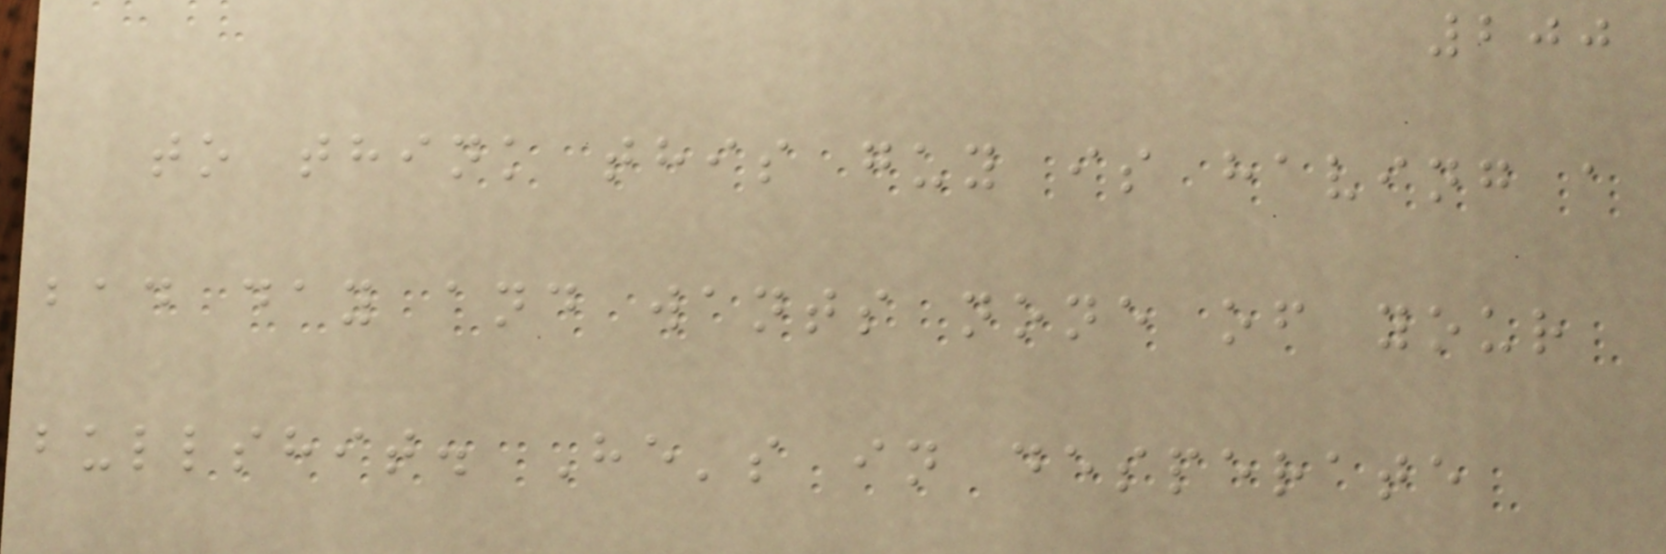200
to think this guy is having a
bad day and wants none of your
bullshit. He's in desperate
